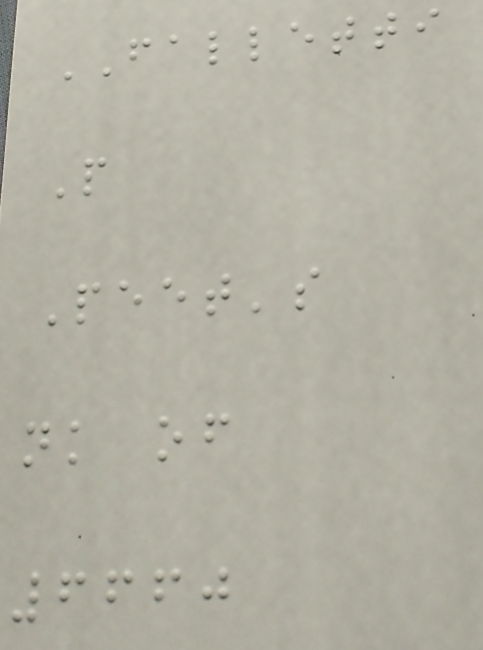FALLETTI
P
Peet's
nk of
6660
